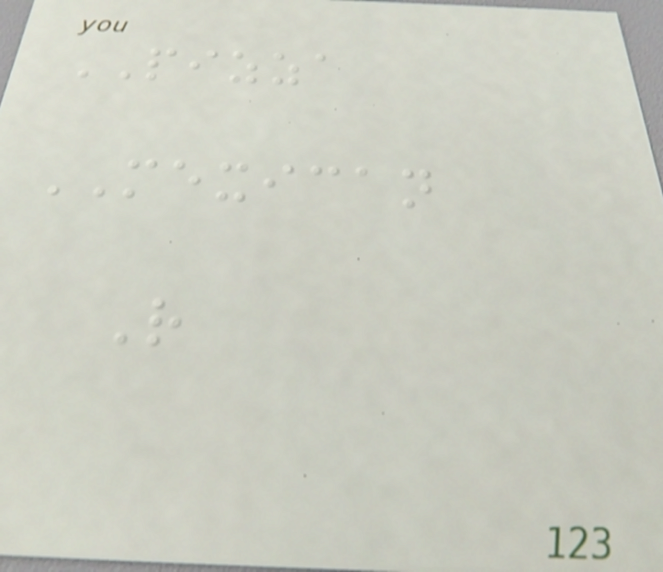PIZZA
MEXICAN
R
